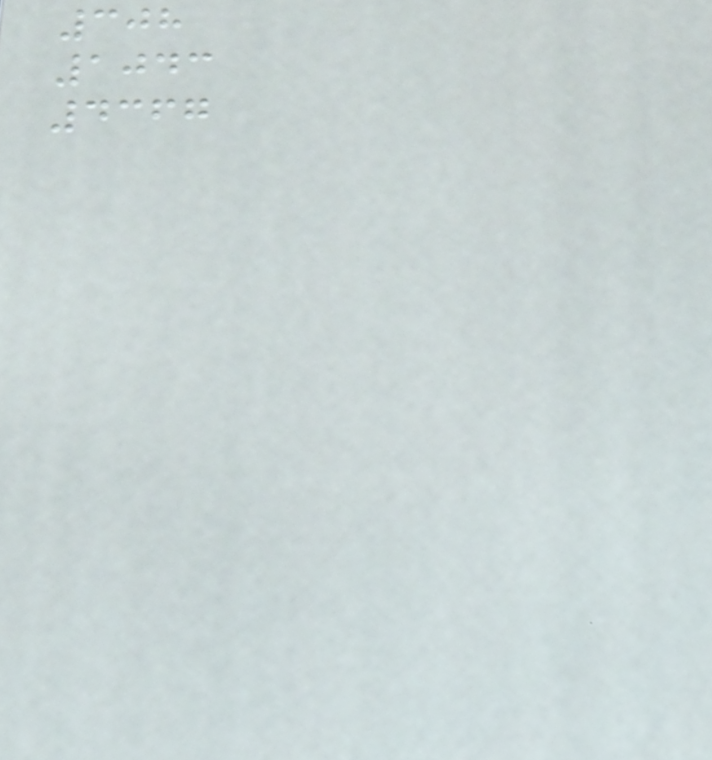308
1043
4367
